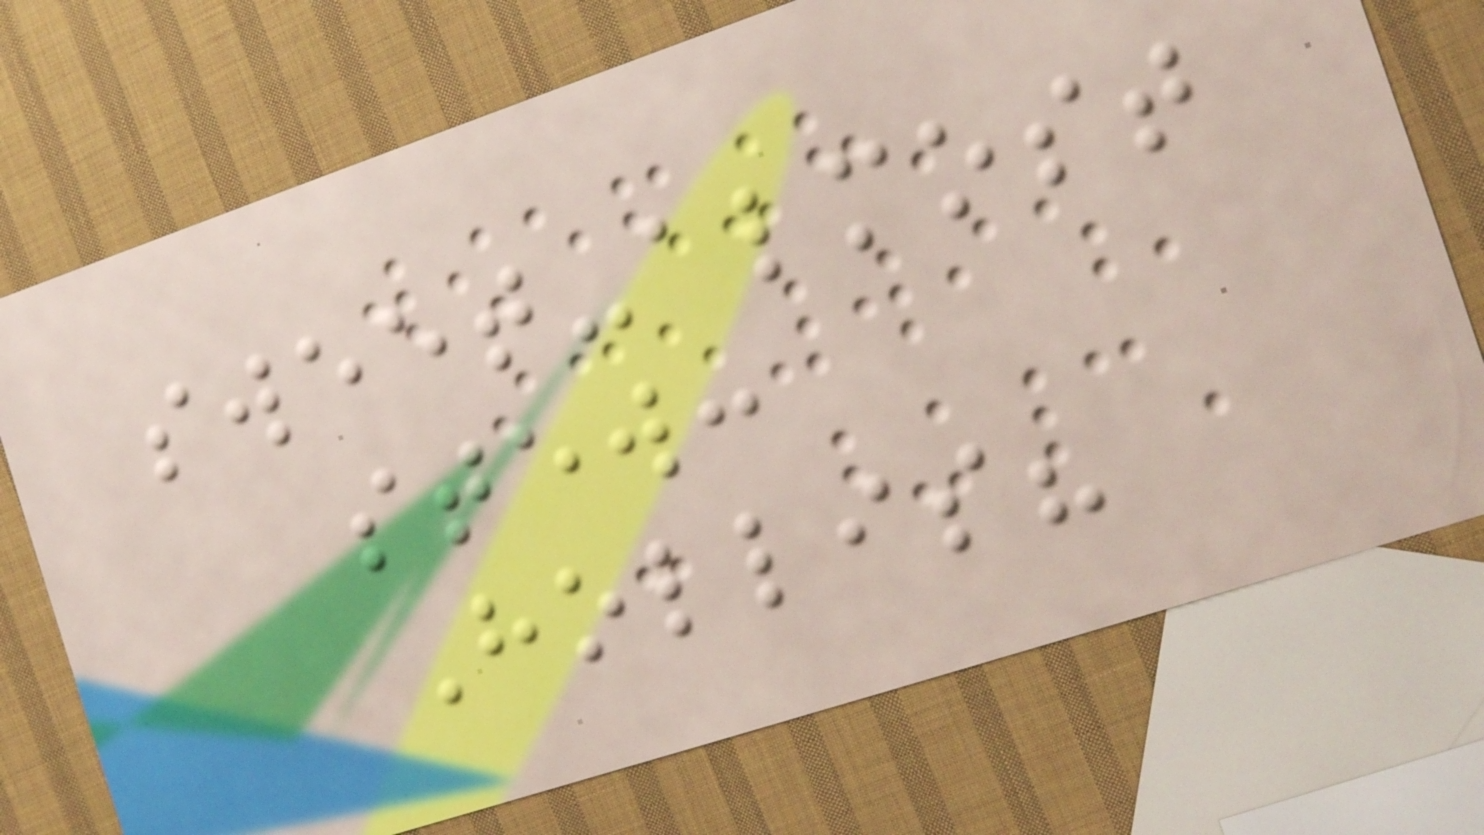sweet-almost
stew:
Hollis?
